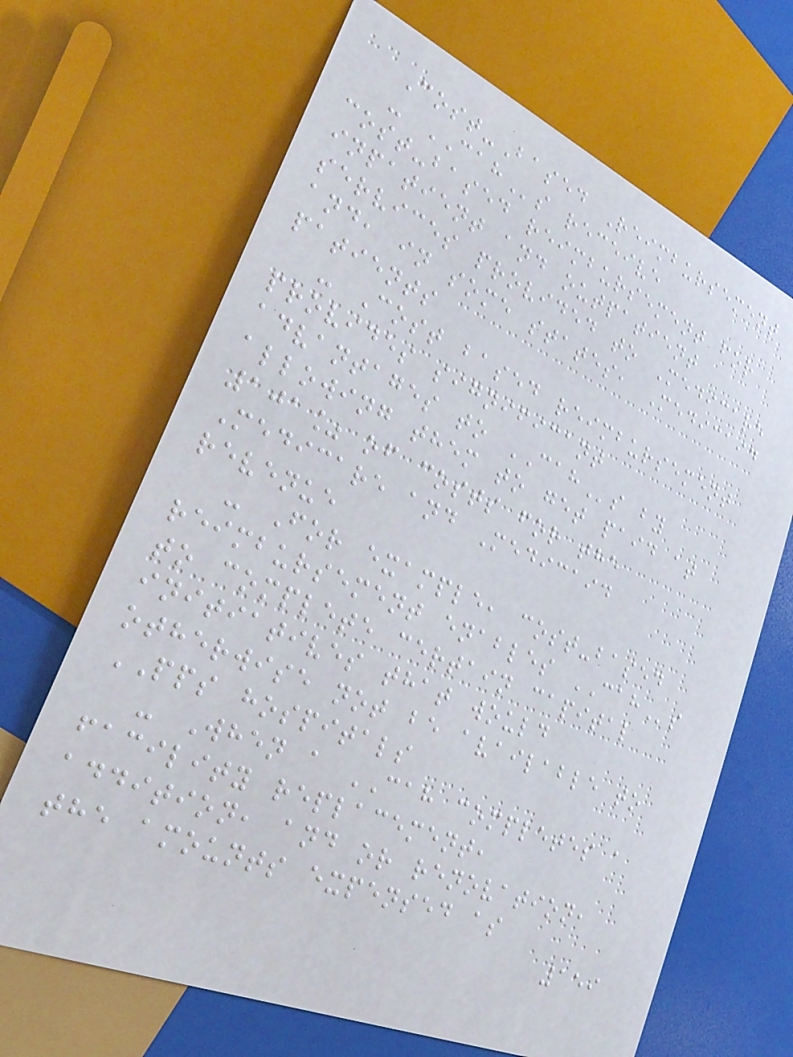Cost-Based Reimbursement
- CAHs receive
cost-based reimbursement for
inpatient and outpatient
services provided to Medicare
and, in some states, Medicaid
patients
- Cost based reimbursement
provides significant
advantages to CAHs by
allowing them to get paid at
101% of costs for the
Medicare and Medicaid
revenue
- For example, cost-based
reimbursement enables CAHs
to complete certain capital
initiatives that would
otherwise not be available to
PPS hospitals
- When a CAH completes a
facility replacement,
addition, and or renovation,
the amounts expensed as
159
